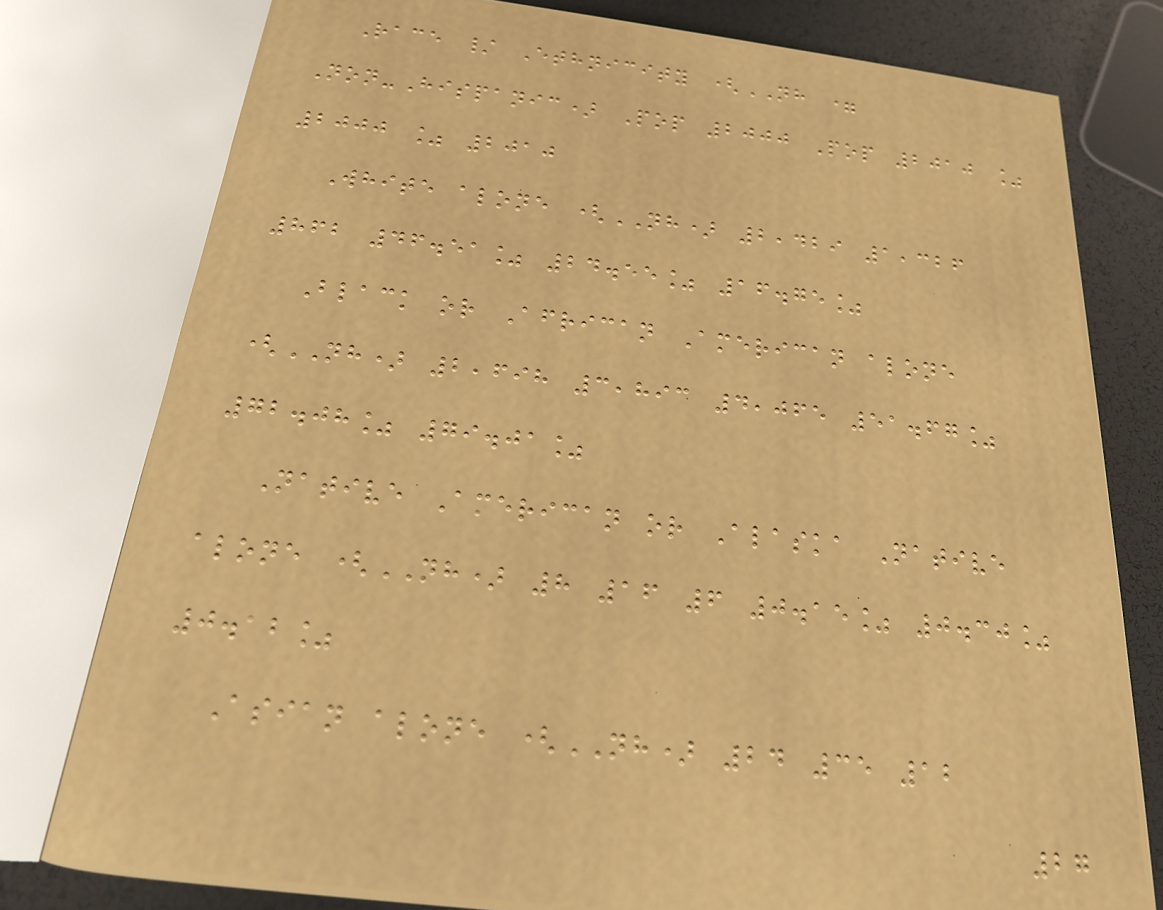Race / Ethnicity (NH =
Non-Hispanic) Pop 2000 Pop 2010 %
2000 % 2010
White alone (NH) 2,429 1,326
862 46.51% 24.55% 16.75%
Black or African American alone
(NH) 2,698 3,893 4,065 51.67%
72.08% 79.01%
Native American or Alaska Native
alone (NH) 8 16 6 0.15% 0.30%
0.12%
Asian alone (NH) 24 35 12
27
